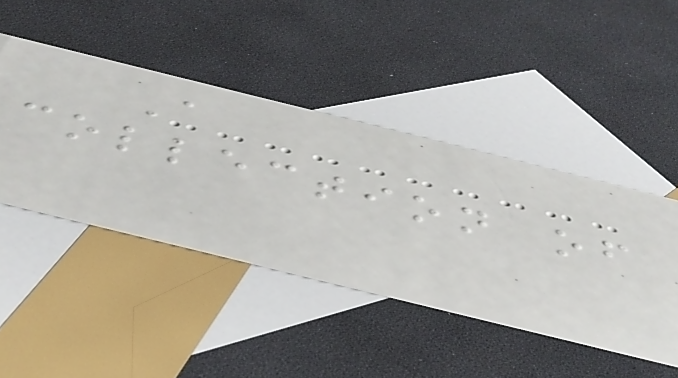A
collection of
